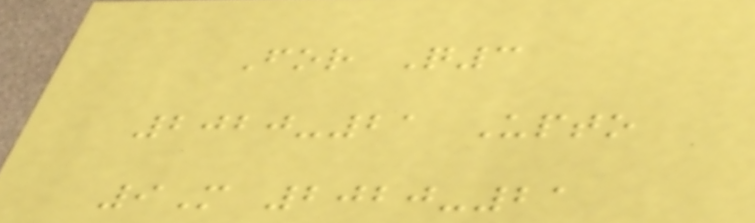For Q3
2020-21 Upto
9M 2020-21
